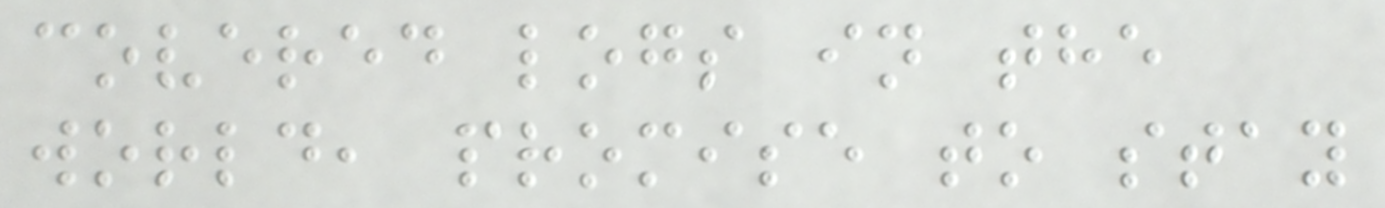covered logs in the
world, promise to stay
